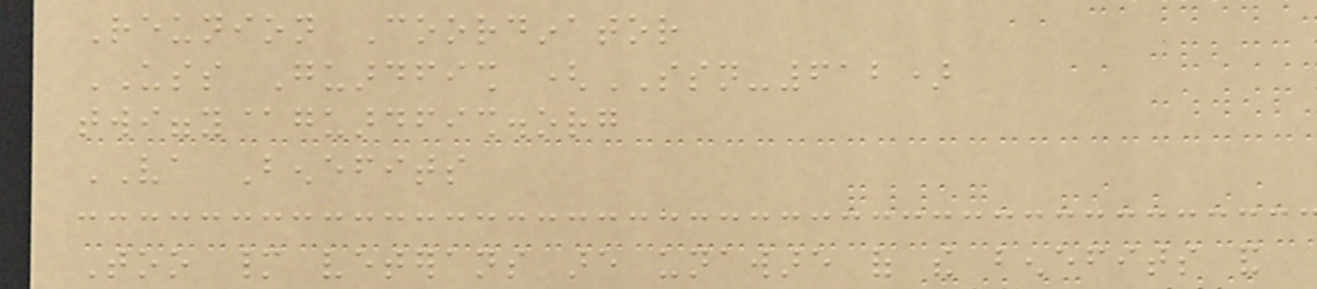Reunion Coordinator
USS Guardfish (SSN-612)
twiggy@guardfish.org
VA Benefits
Too many veterans are unaware of the benefits and
